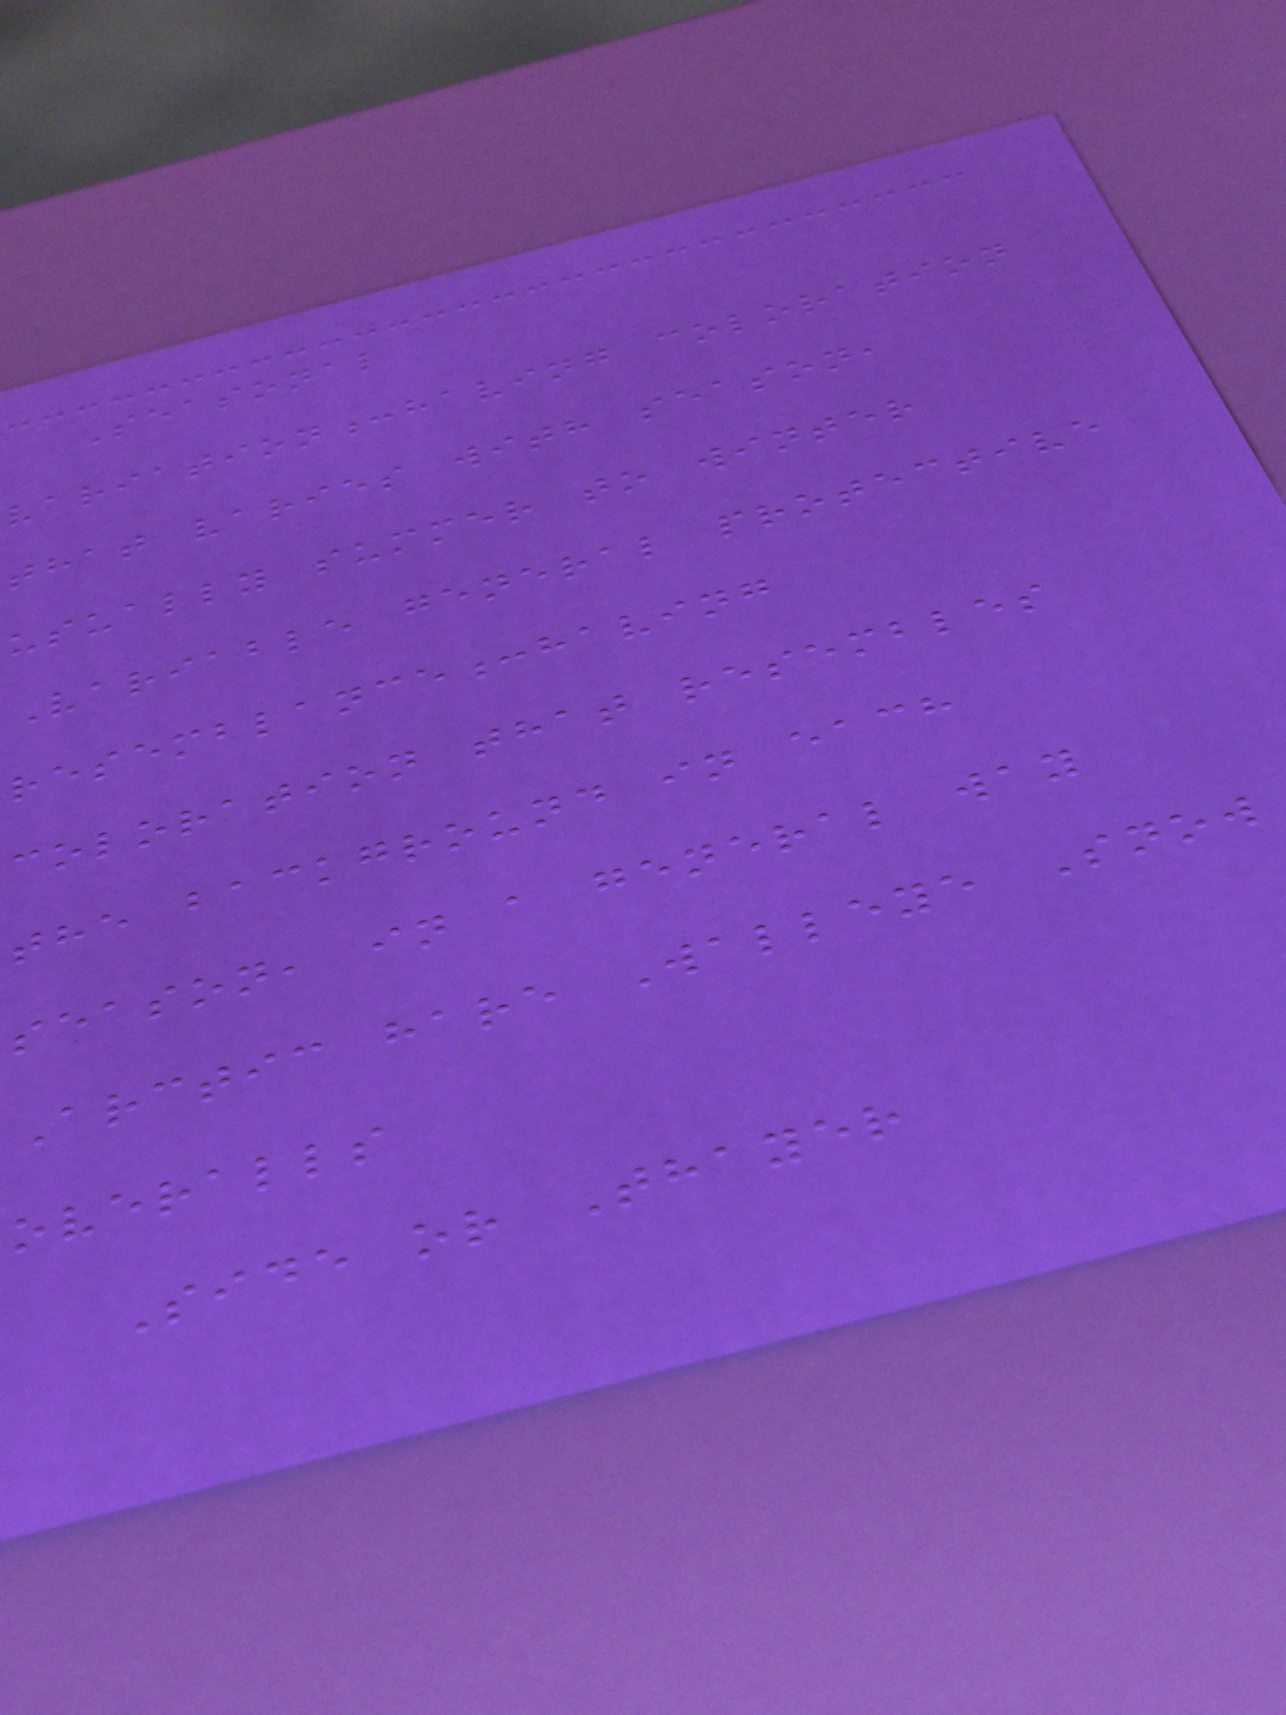Seasonal
variation:having coloration
that varies with season,
usually summer to winter
Variable general protective
resemblance:having
coloration that resembles
the background in each
season, in a general way
Arctic hare Walleye Snow
overalls
Side or Thayer
